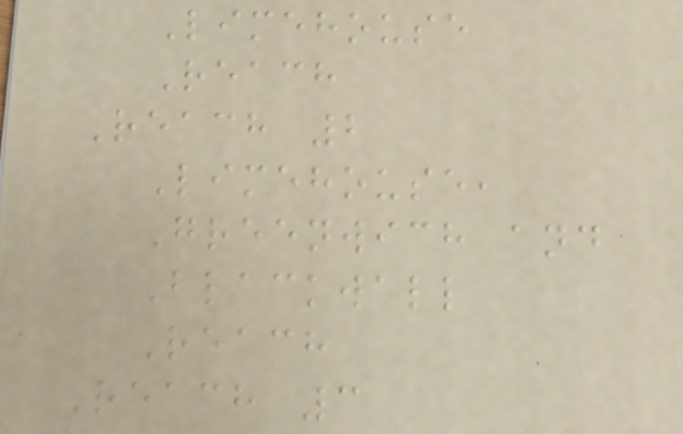Limehouse
Reach
Reach 2
Limehouse,
Greenwich and
Blackwall
Reach
Reach 3
